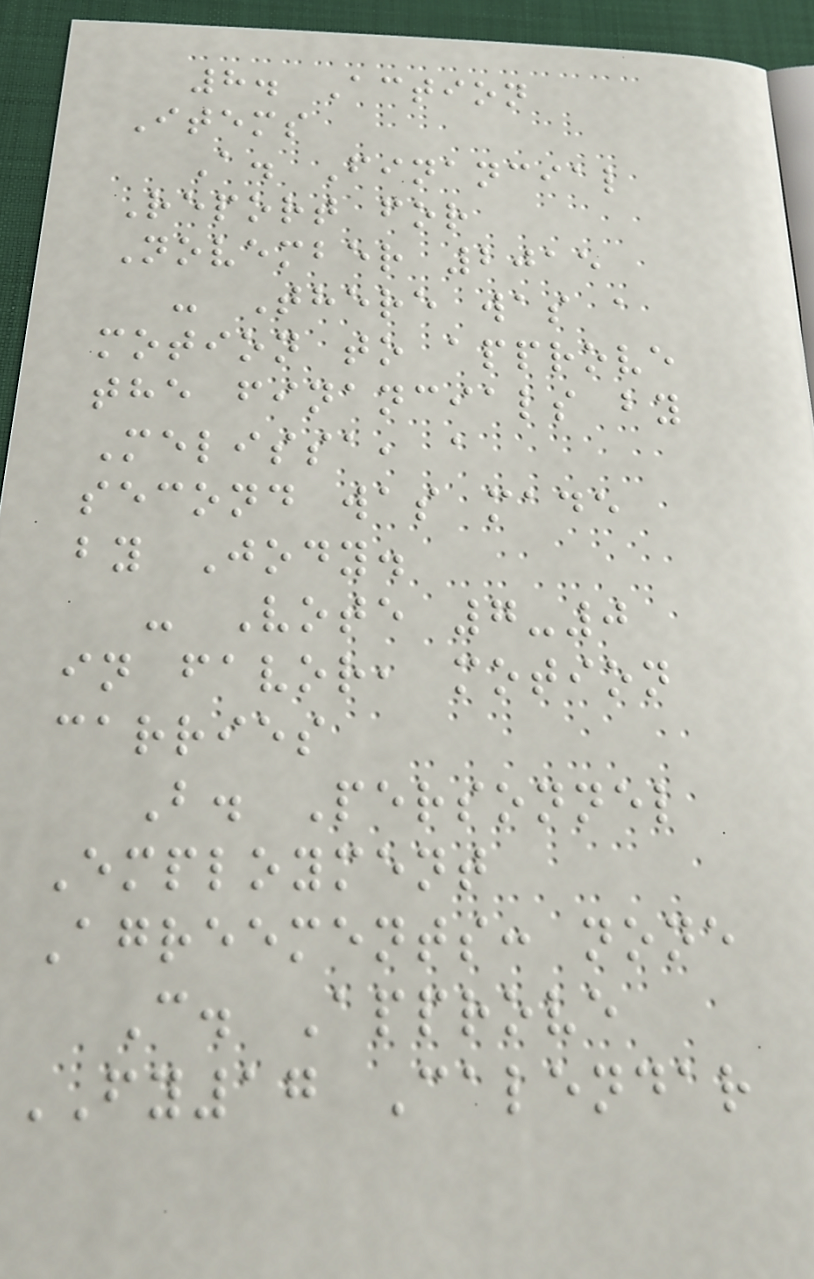8. Action
Items
A. Financial
Report for
November 2015
- There was a
motion to approve
the financials by
Melissa, a
second was made
by Jody.
- Vote 7-0
in favor, motion
carries
B. Personnel
Employment
Agreements: none
C. Approve
FY17 Calendar
